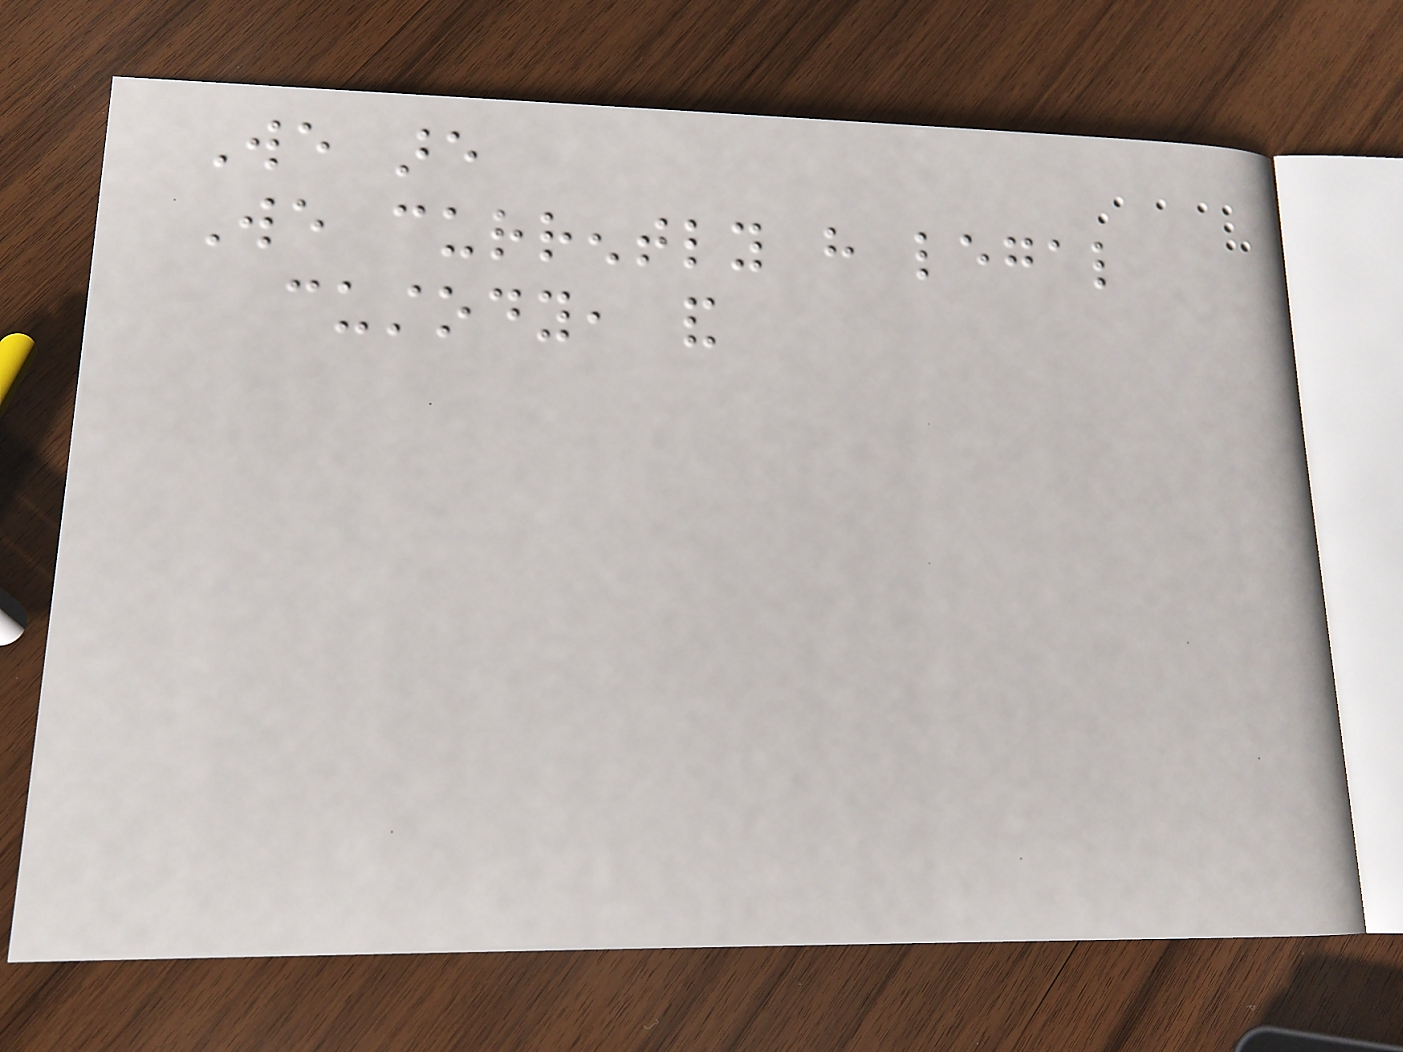We are
We currently have legal
custody, and
